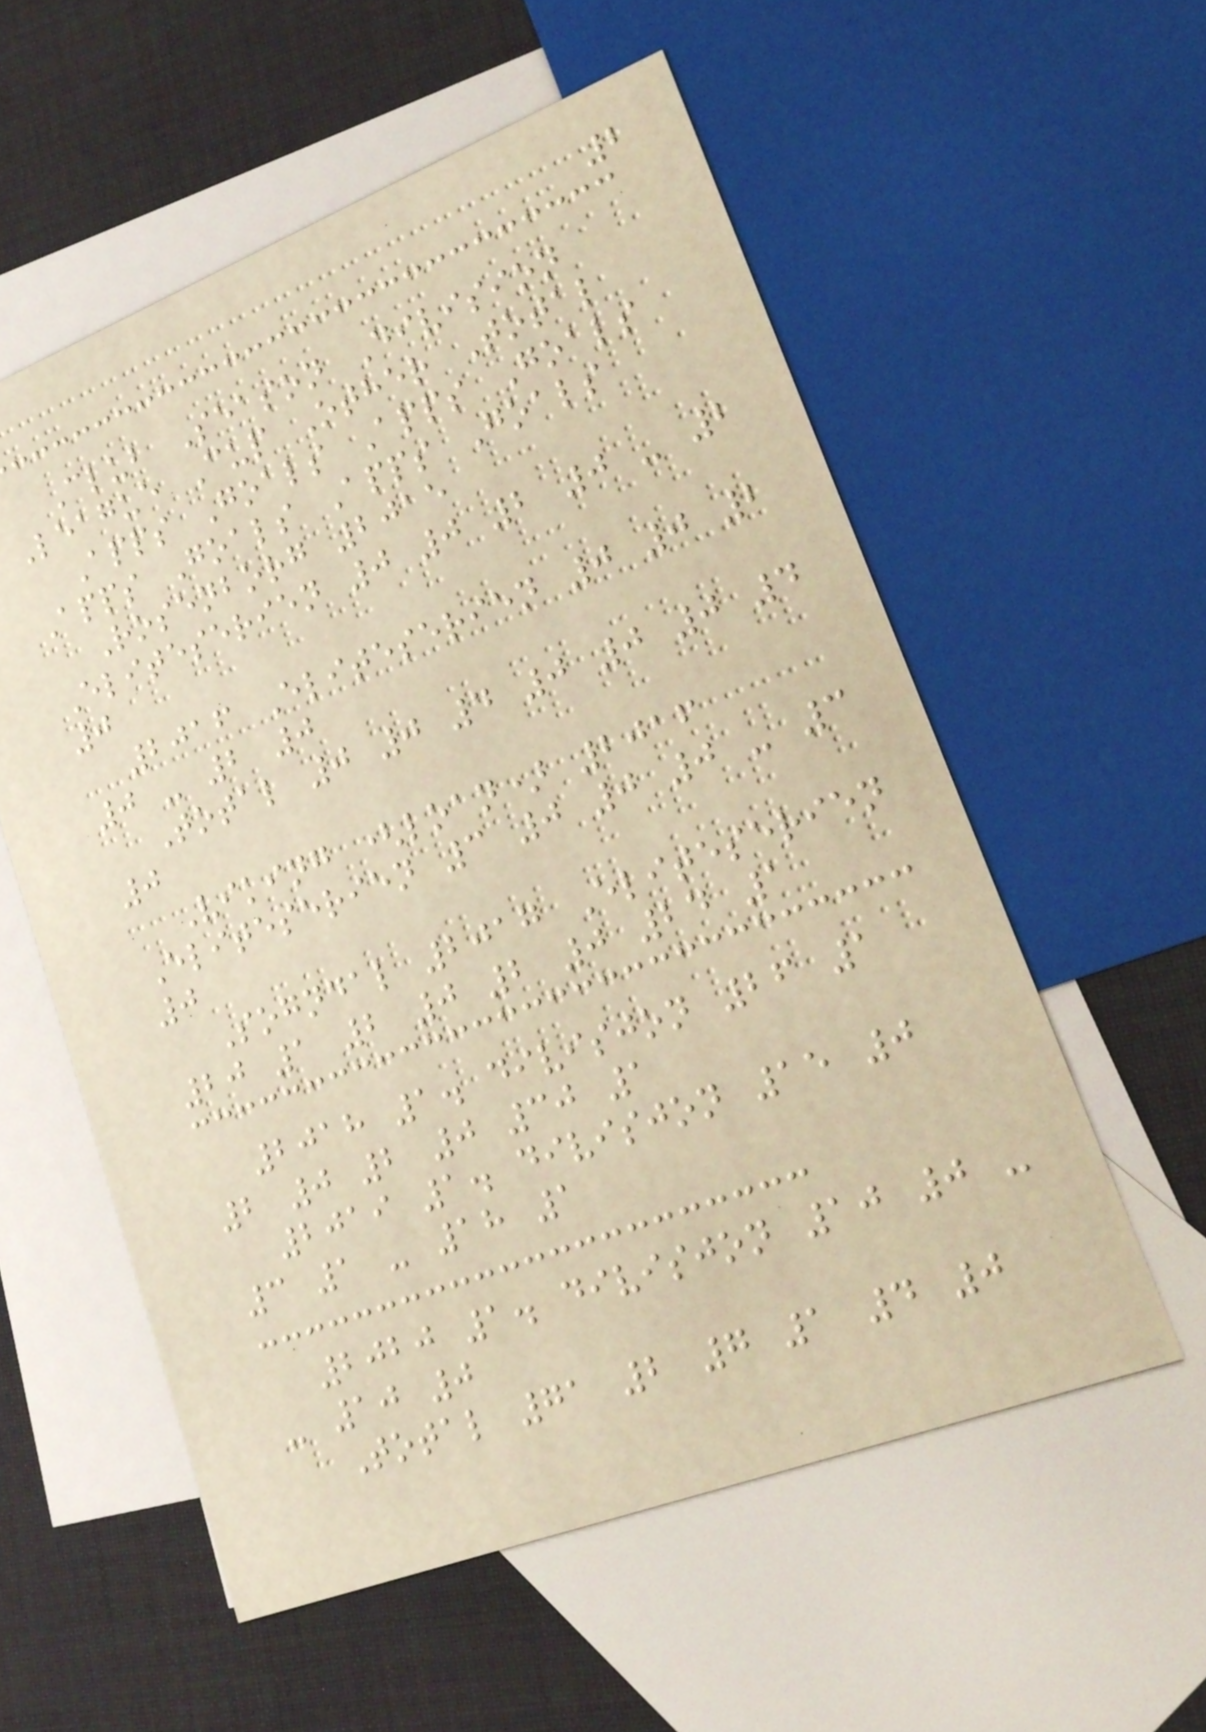2
Club Season Division
League Cup Other Total
Apps Goals Apps Goals
Apps Goals Apps Goals
Rosenborg 2015
Eliteserien 0 0 2 0 - 2
0
2016 Eliteserien 0 0 2
0 - 2 0
Total 0 0 4 0 0 0 4
0
Viking (loan) 2016
Eliteserien 3 0 0 0 - 3
0
Sogndal 2017 Eliteserien
20 1 2 0 2 0 24 1
2018 1. divisjon 26 1
2 0 2 0 30 1
2019 1. divisjon 15 0
3 1 - 18 1
2020 1. divisjon 10 0 -
- 10 0
Total 71 2 7 1 4 0
